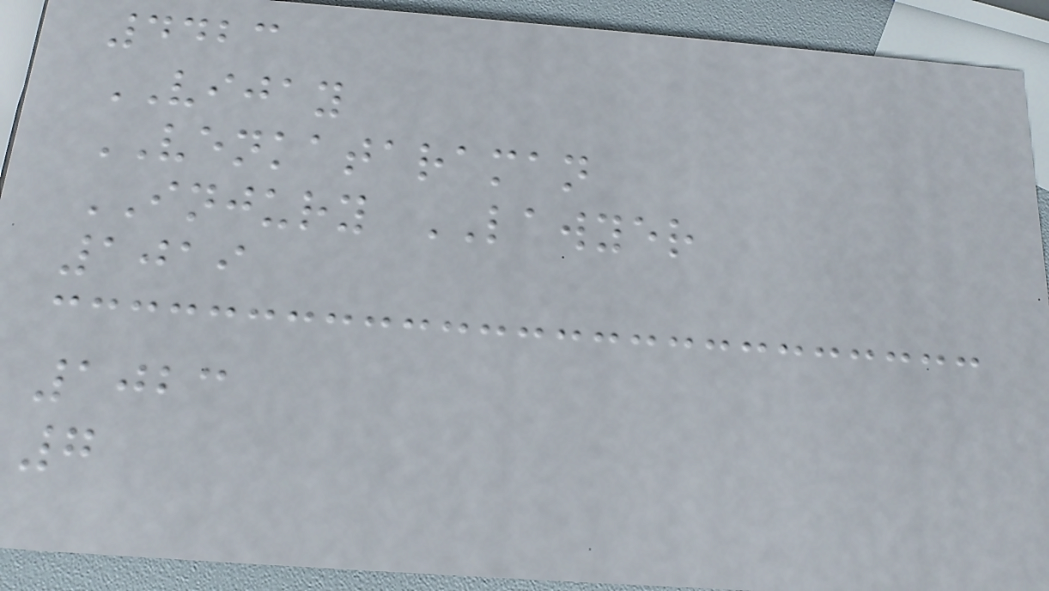4423
VIJAY
VENKATARAMAN
INJURY LAWYER
1019
1023
7
